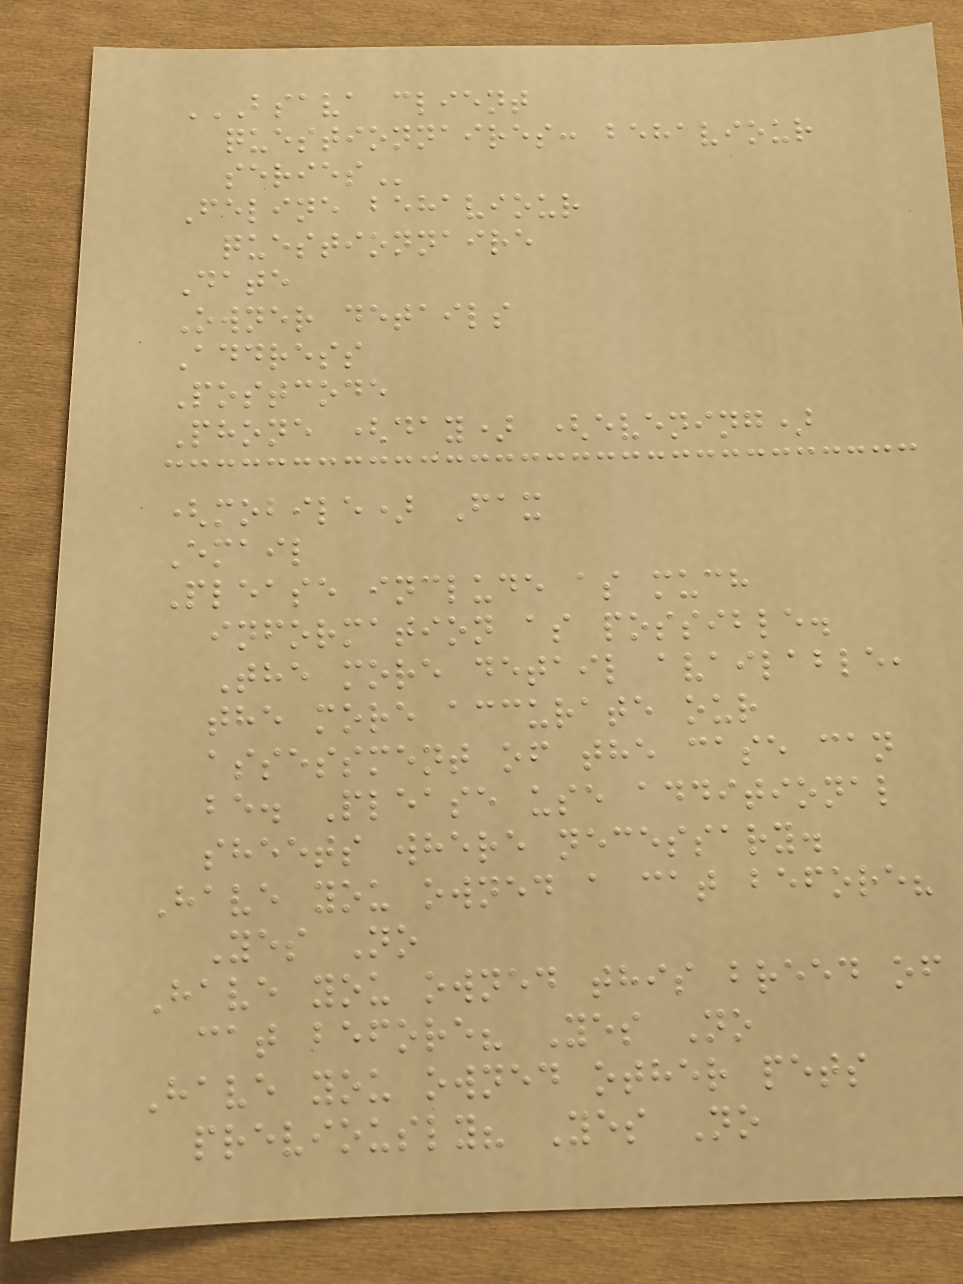BSAVA CLIENT
QUESTIONNAIRES: BEHAVIOUR
SERIES
Feline behaviour
questionnaire
Date
Owner details
Address
Postcode
Phone (day) (evening)
(mobile) Fax
Email
Please include as much
information as possible.
The more detail available,
the more accurate our
assessment of the case can
be. Please use additional
sheets where necessary.
Have you owned a cat before?
Yes No
Have you owned this breed of
cat before? Yes No
Have you owned other pets
previously? Yes No
